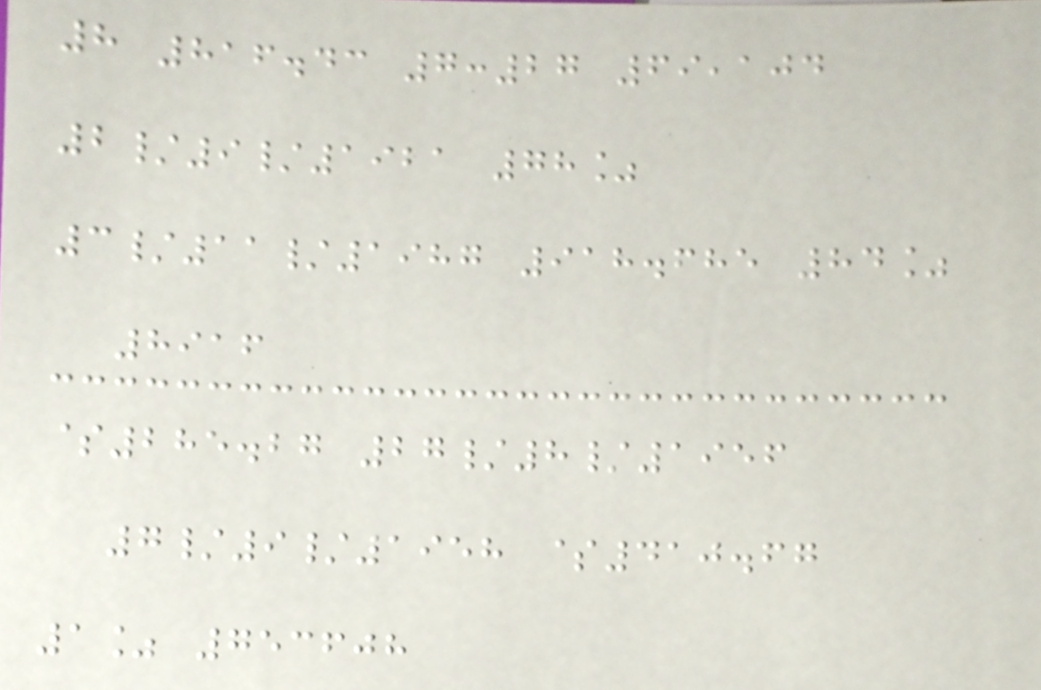8 816.43 7:27 69,104
2/9/1921 78%
3/11/1987 918.685 84%
8916
$285.27 27/8/1956
7/9/1958 $410.67
1% 753608
